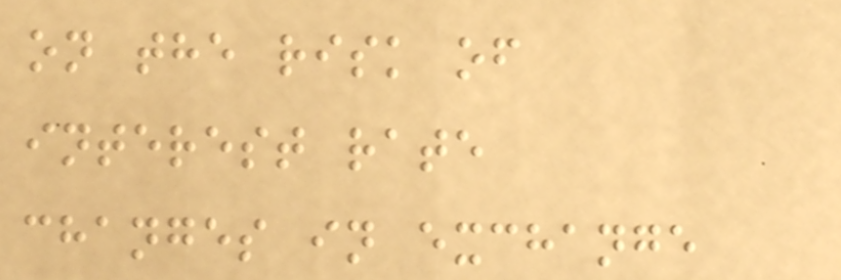on the risk of
interest rate
changes in exchange
